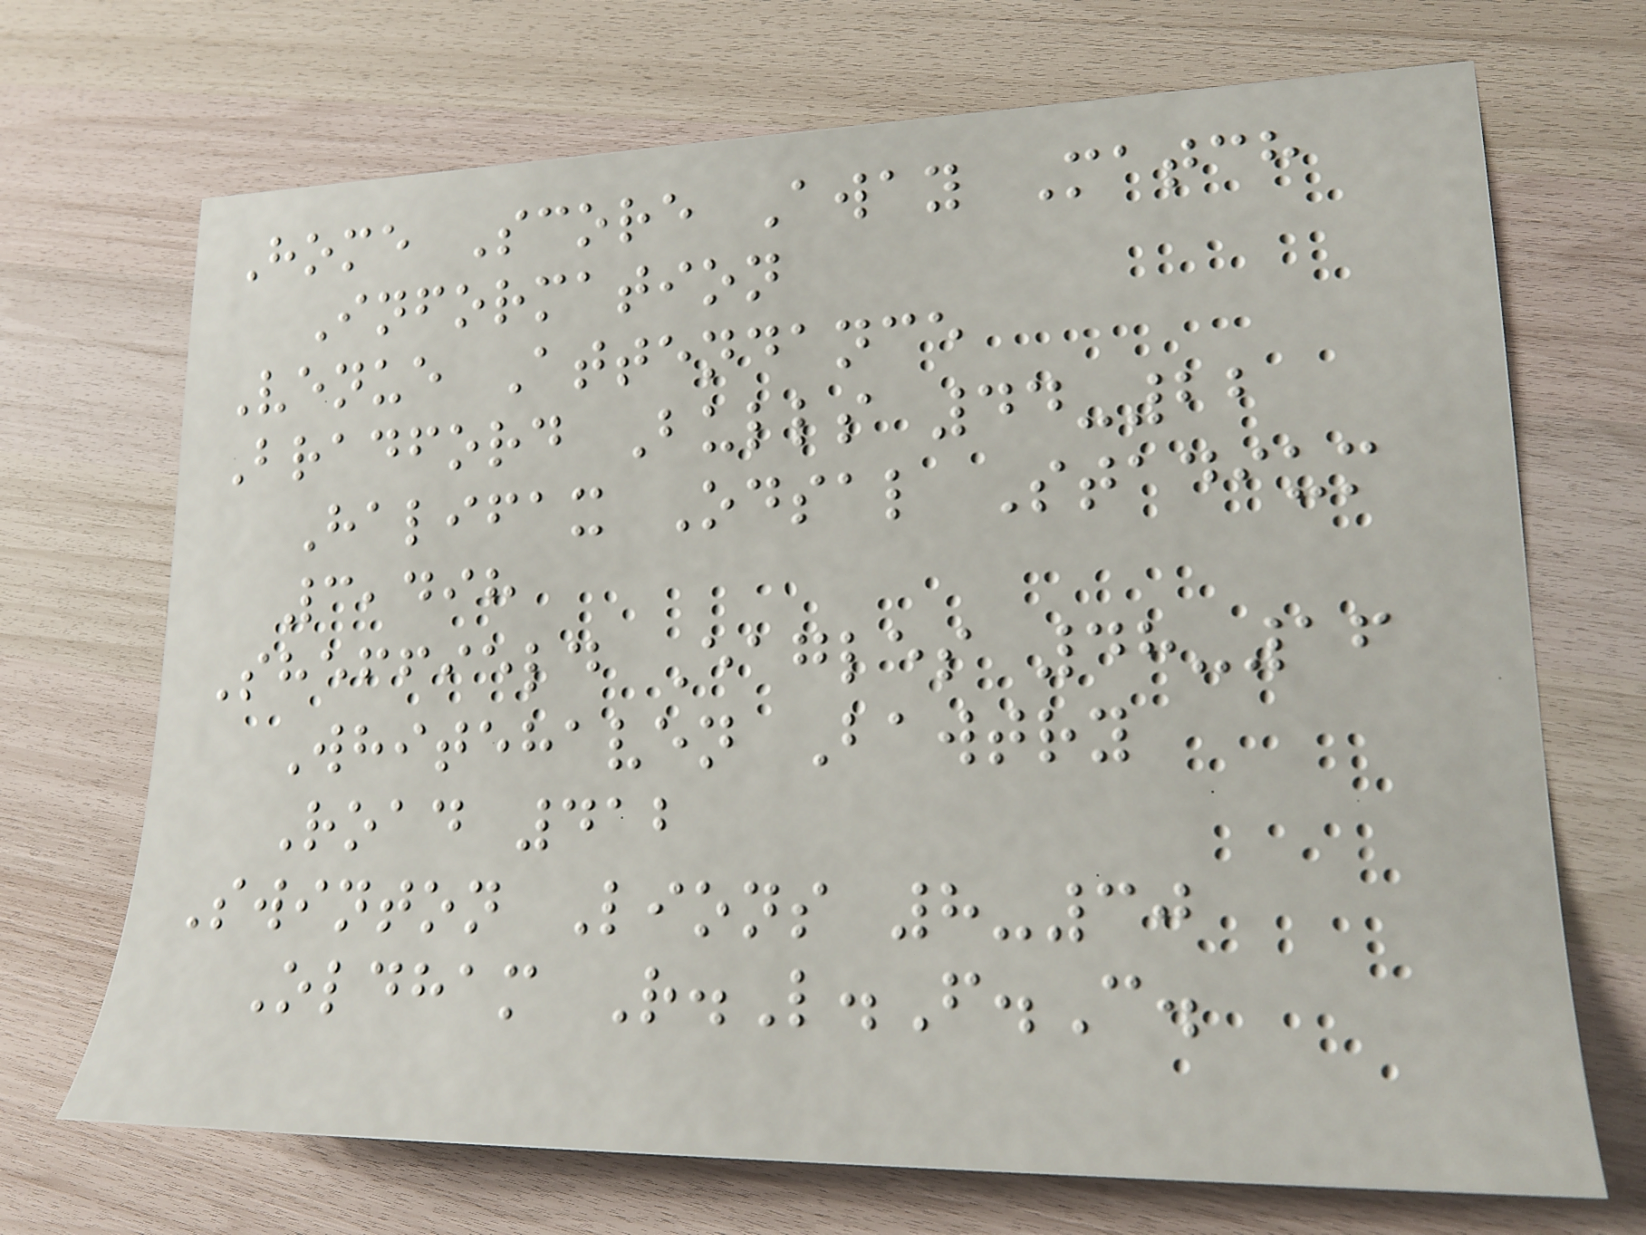Home Score Away Match
Information
Venue Attendance
Bradford Bulls 44-22
Halifax Odsal Stadium
3,498
Sheffield Eagles 48-16
Whitehaven Bawtry
Road 412
Swinton Lions 8-30
Oldham R.L.F.C.
